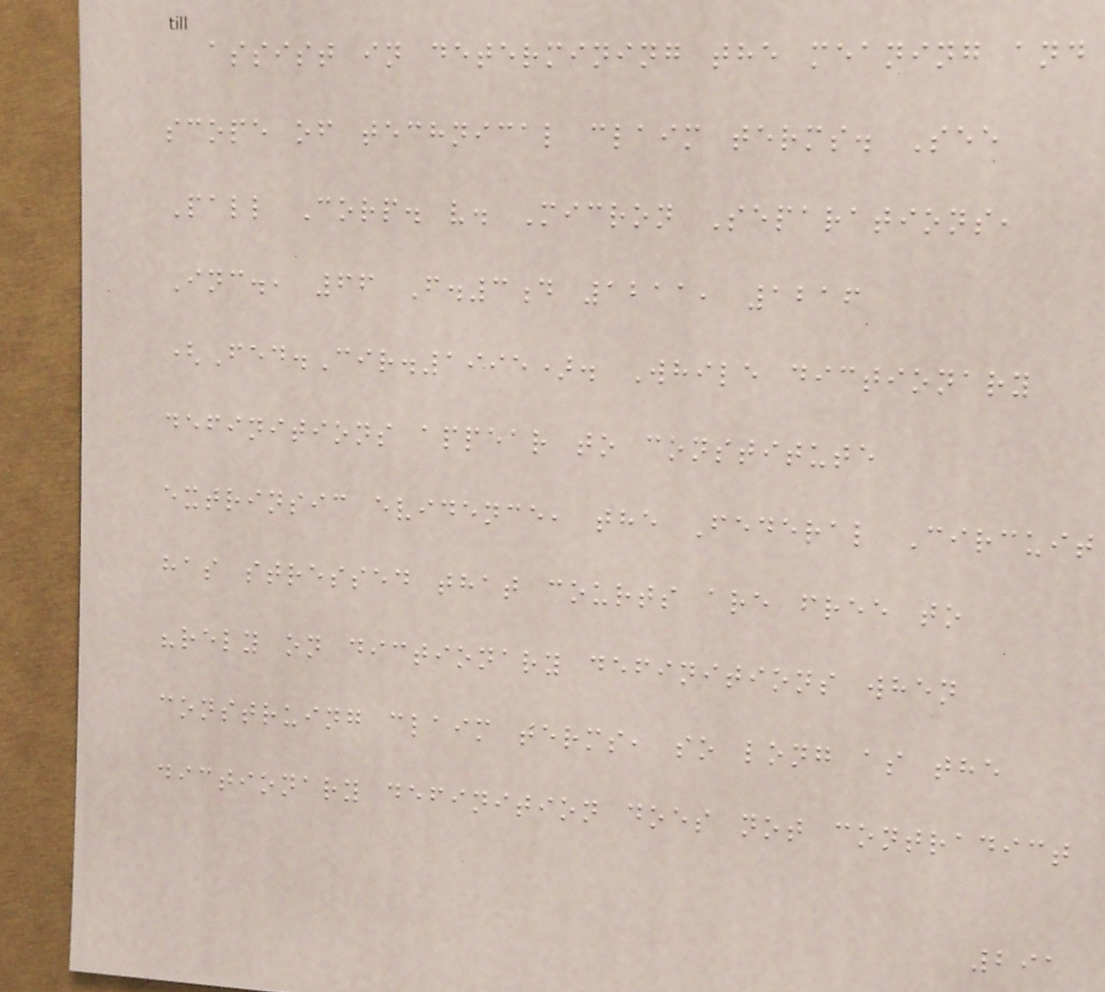assist in determining the meaning and
scope of technical claim terms. See
Pall Corp. v. Micron Separations,
Inc., 66 F.3d 1211, 1216
(Fed.Cir.1995). While dictionary
definitions appear to constitute
extrinsic evidence, the Federal Circuit
has stressed that courts are free to
"rely on dictionary definitions when
construing claim terms, so long as the
dictionary definition does not contradict
291
